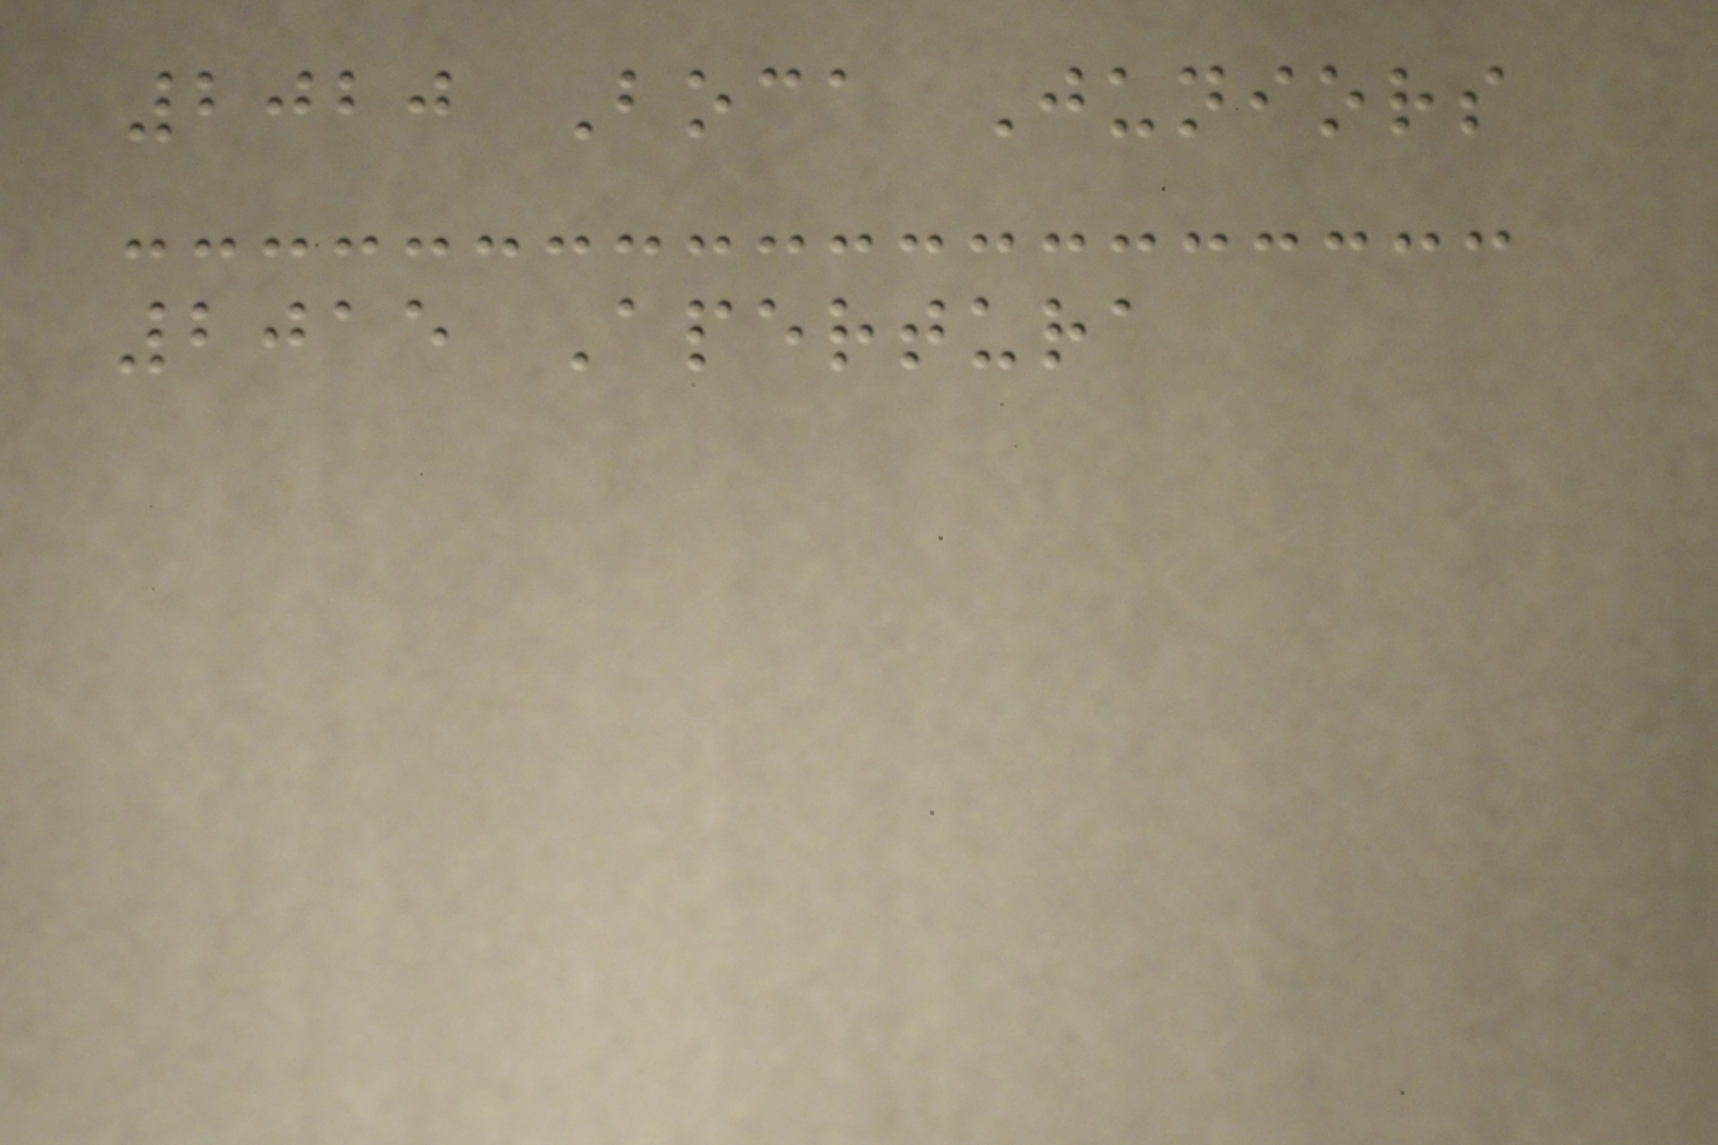2020 Boca Juniors
2015 Apertura
